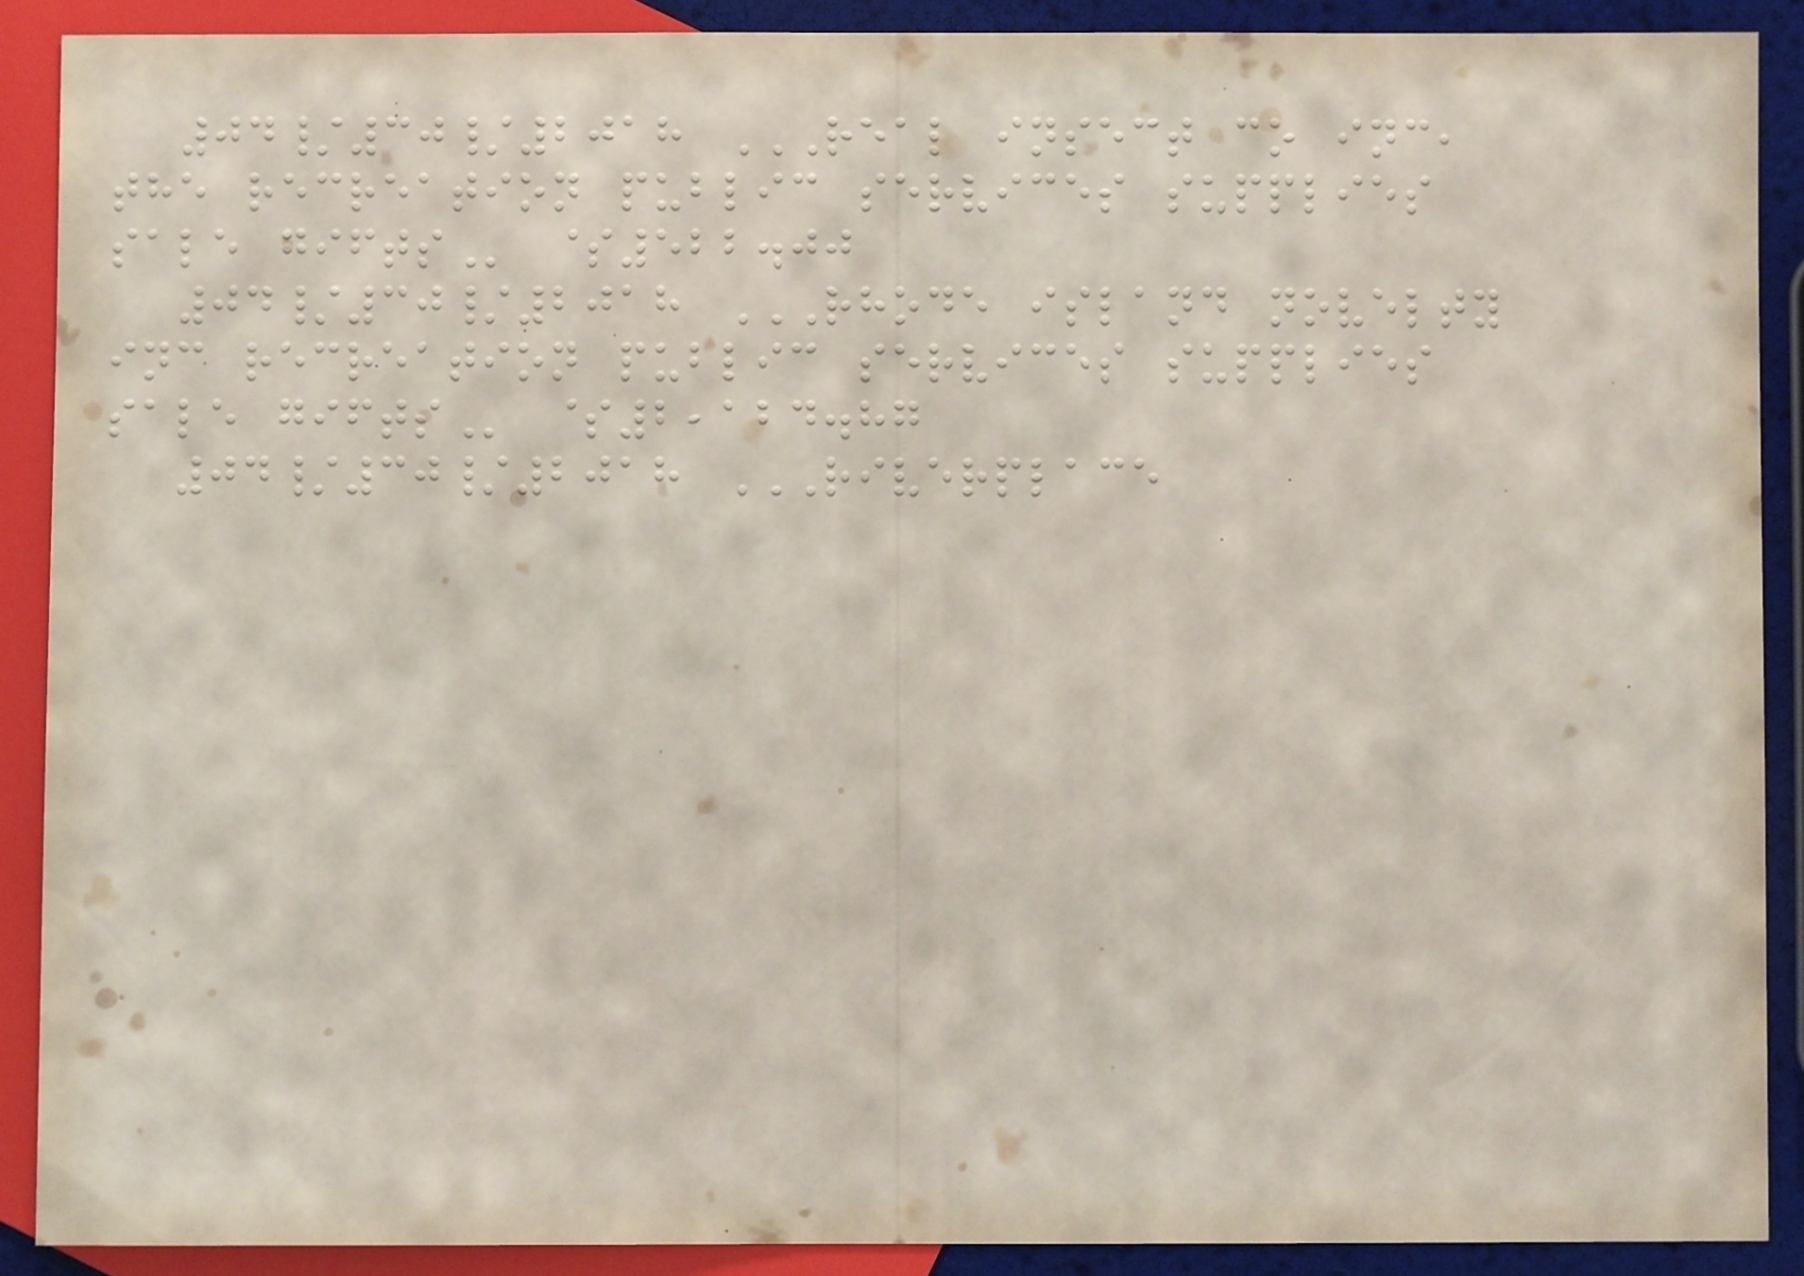04/30/2018 REAL INSECT CO INC,
THE RECREATION PUBLIC SERVICES SUPPLIES
SALE GIFTS $522.00
04/30/2018 RHODE ISLAND NOVELTY
INC RECREATION PUBLIC SERVICES SUPPLIES
SALE GIFTS $2,124.87
04/30/2018 RIVERPLACE
